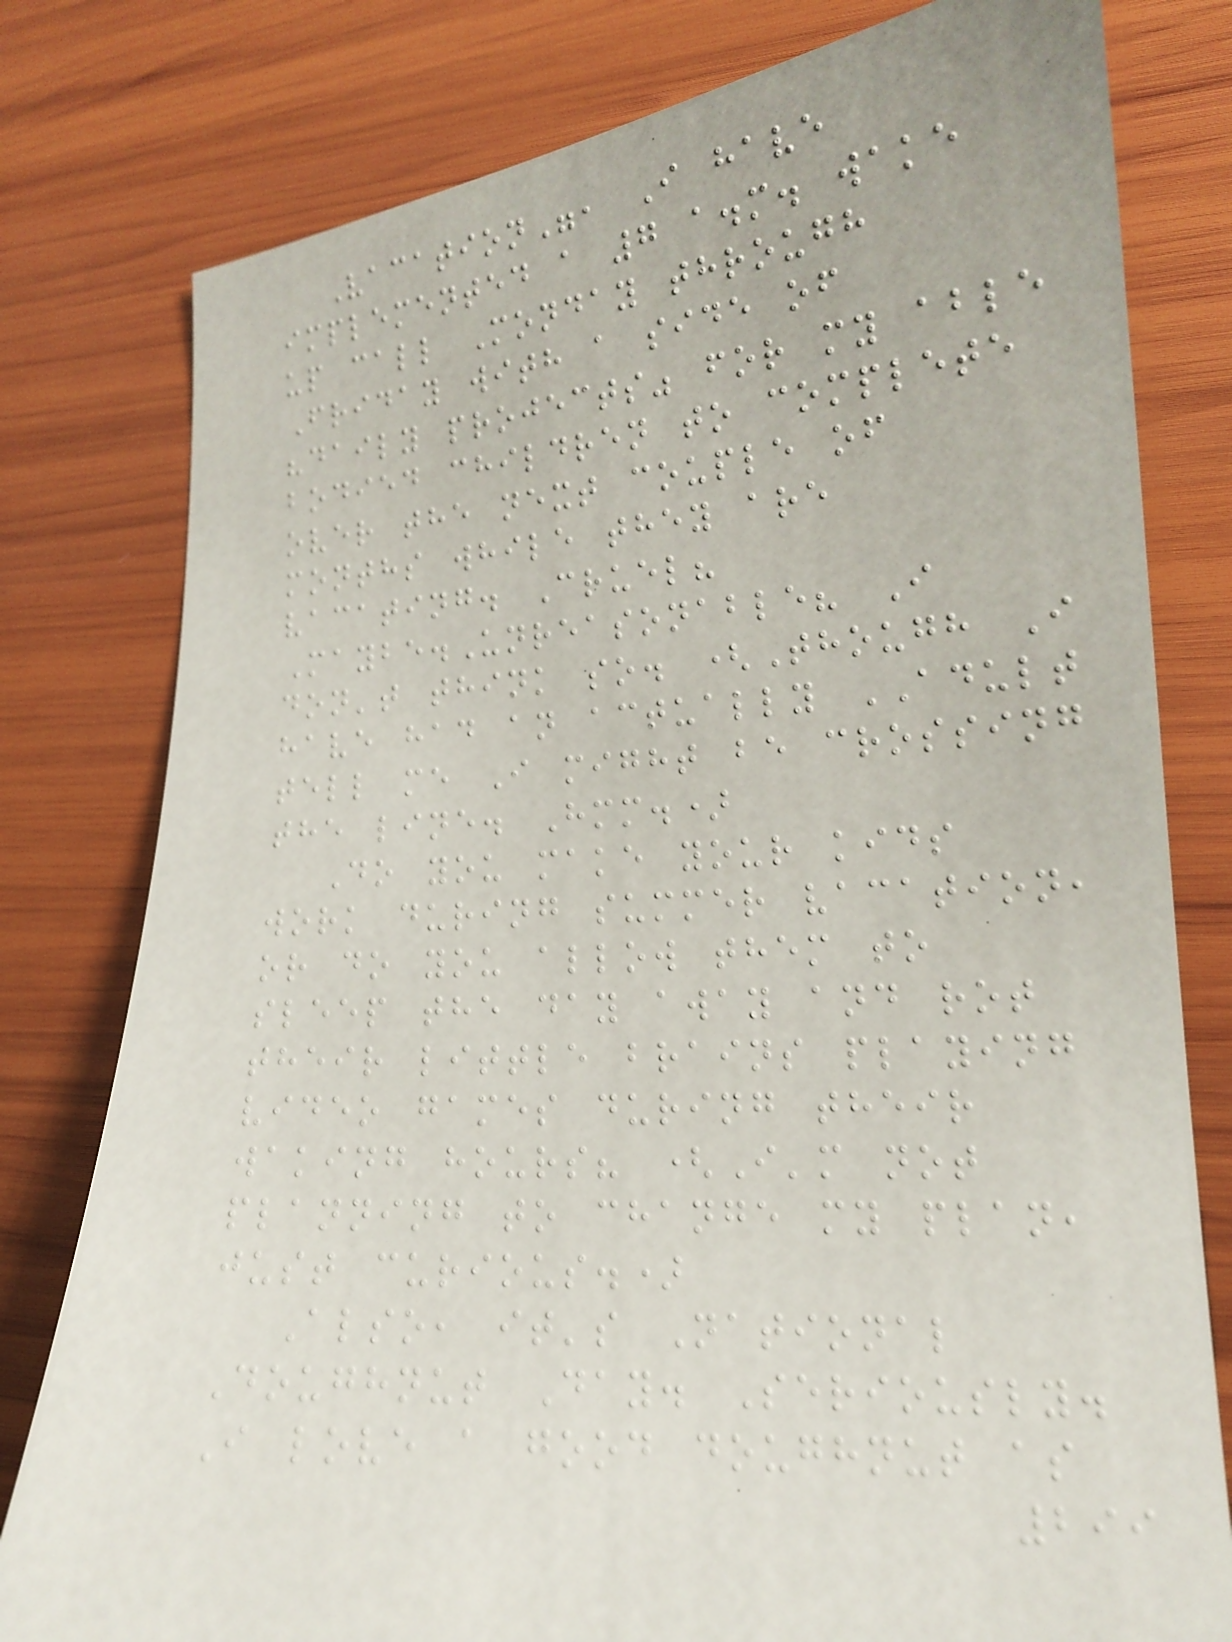Vacation", I have
implemented a 7 a.m. wake
up call Monday through
Friday with a side of
"daily projects" for my able
bodied children to complete
over the next couple of
months while they are
vacating. Cruel?
Maybe.Unreasonable? I
don't think so. (Though I
have had an actually ADULT
tell me I might be crossing
the line. Hmm.)
Do you make your kids
work during summer vacation,
or do you allow them to
sleep the day away and rot
their little brains playing
video games during their
waking hours? (I'm not
planning to change my plan,
just curious.)
Also, it's National
Doughnut Day. Seriously.
I love a good doughnut as
299
